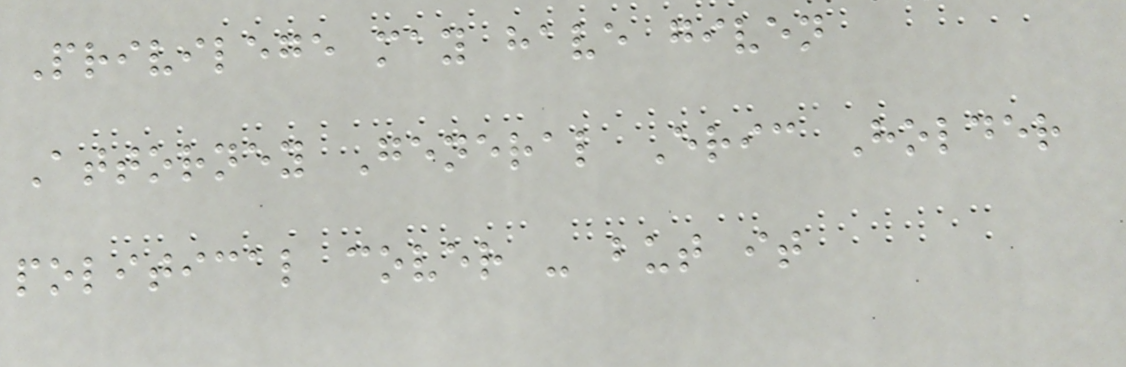Privilege may have given
Attorney General Eric Holder
political cover - but it
